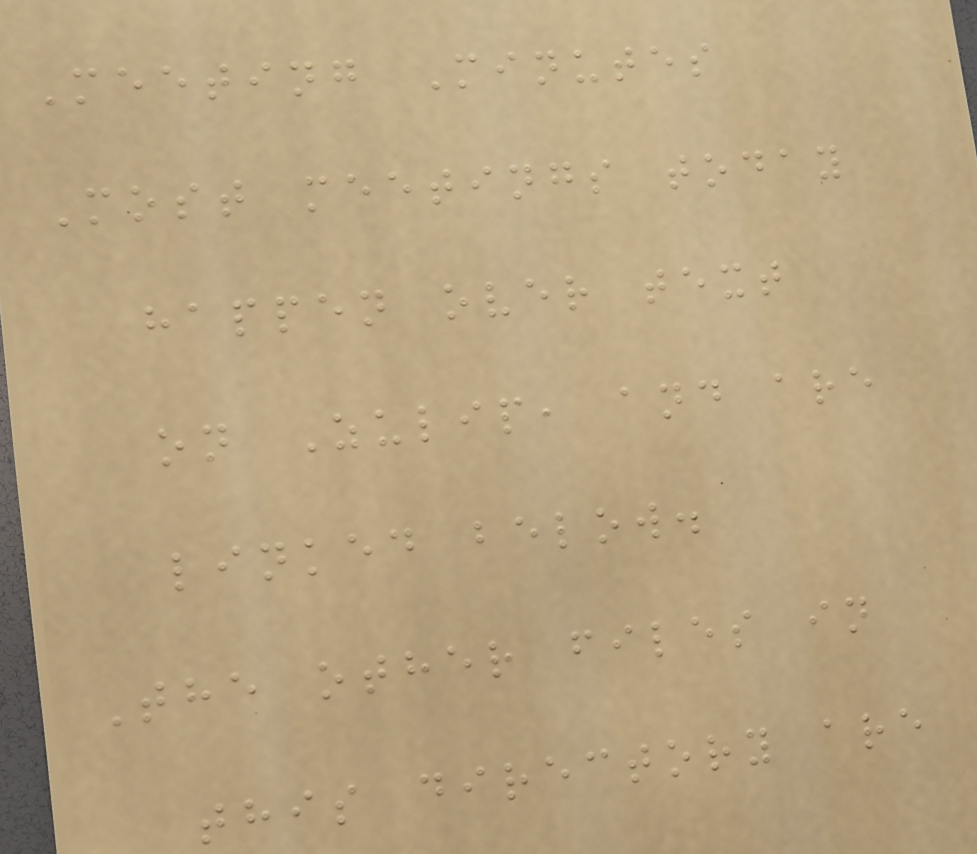Meeting Minutes
Most meetings today
happen over text
on Zulip, and are
linked below.
The other files in
this directory are
